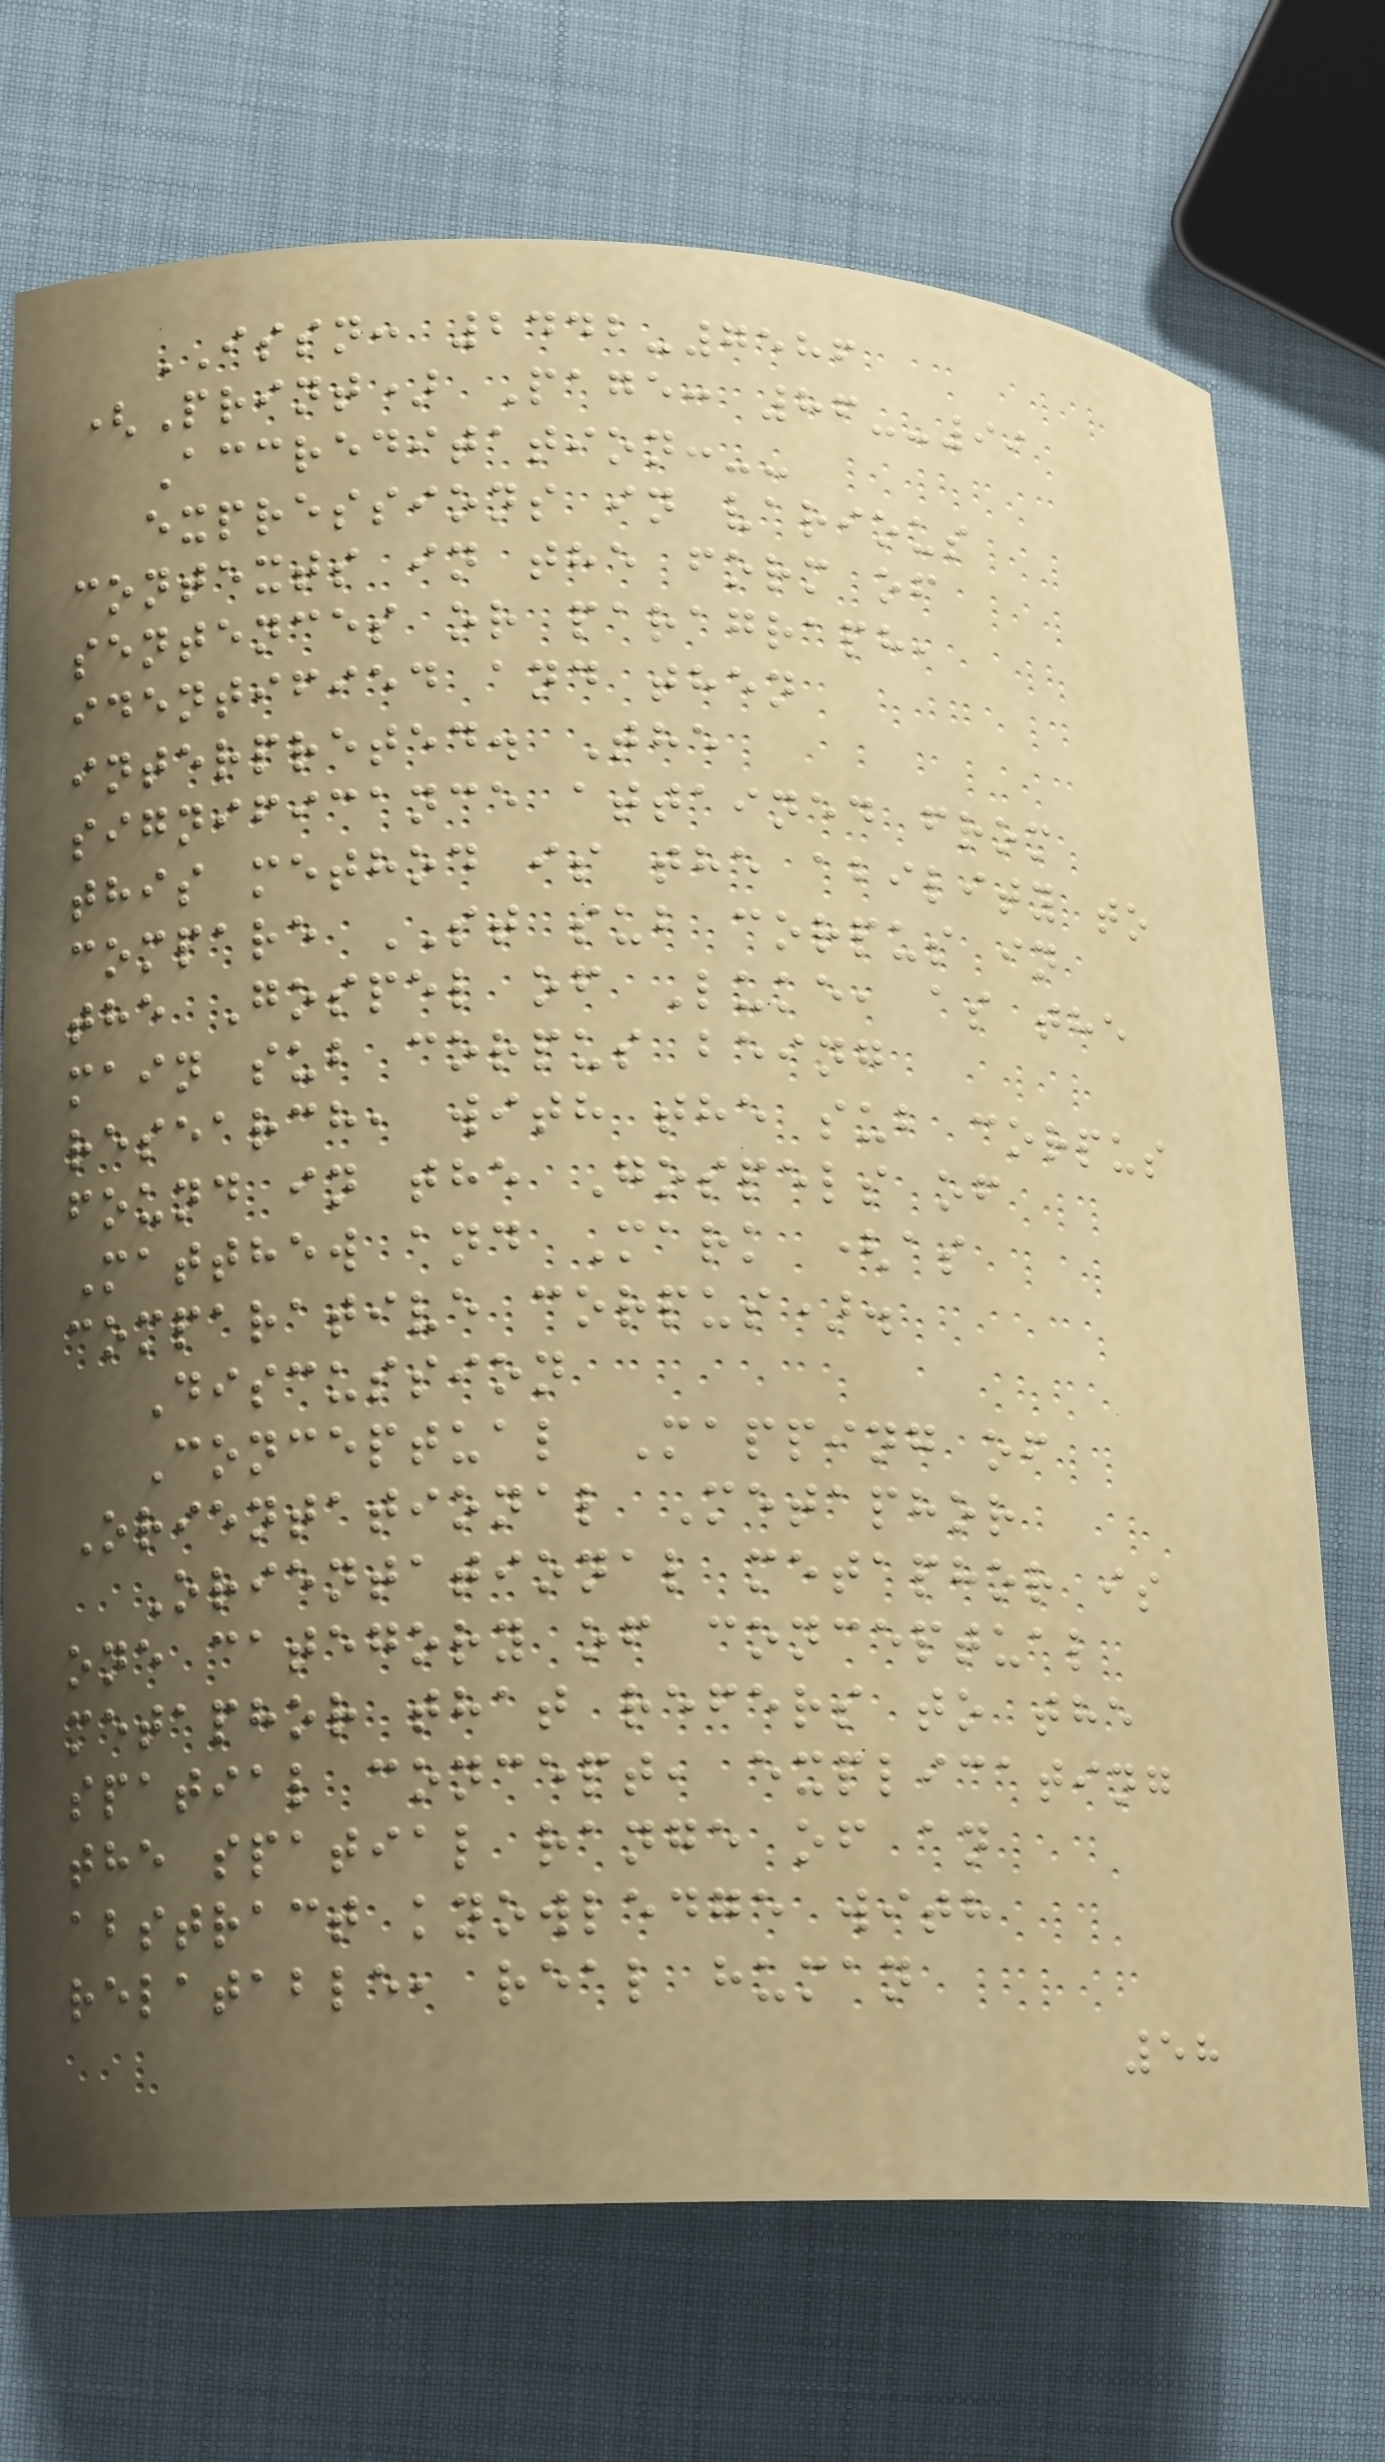ISSN: 2442-7586
(Print) Page: 86--99
Accreditation:--
expressions in various
contexts in the form of
sentences or paragraph,
identified and then
interpreted. The
significance attained from
this method is the ability to
compare ST sub corpus in
the Gospel of Luke, as the
main sub corpus being
research, with the sub corpus
found in the Gospels of
Matthew and Mark (as
comparative corpus).
Discussion
Conceptual Mapping of
Orientational Metaphor
Orientational metaphor is
one category of conceptual
metaphor that refers to the
spatial concept, explicating
the spatial range of an
abstract knowledge with
relatable, real human
58
